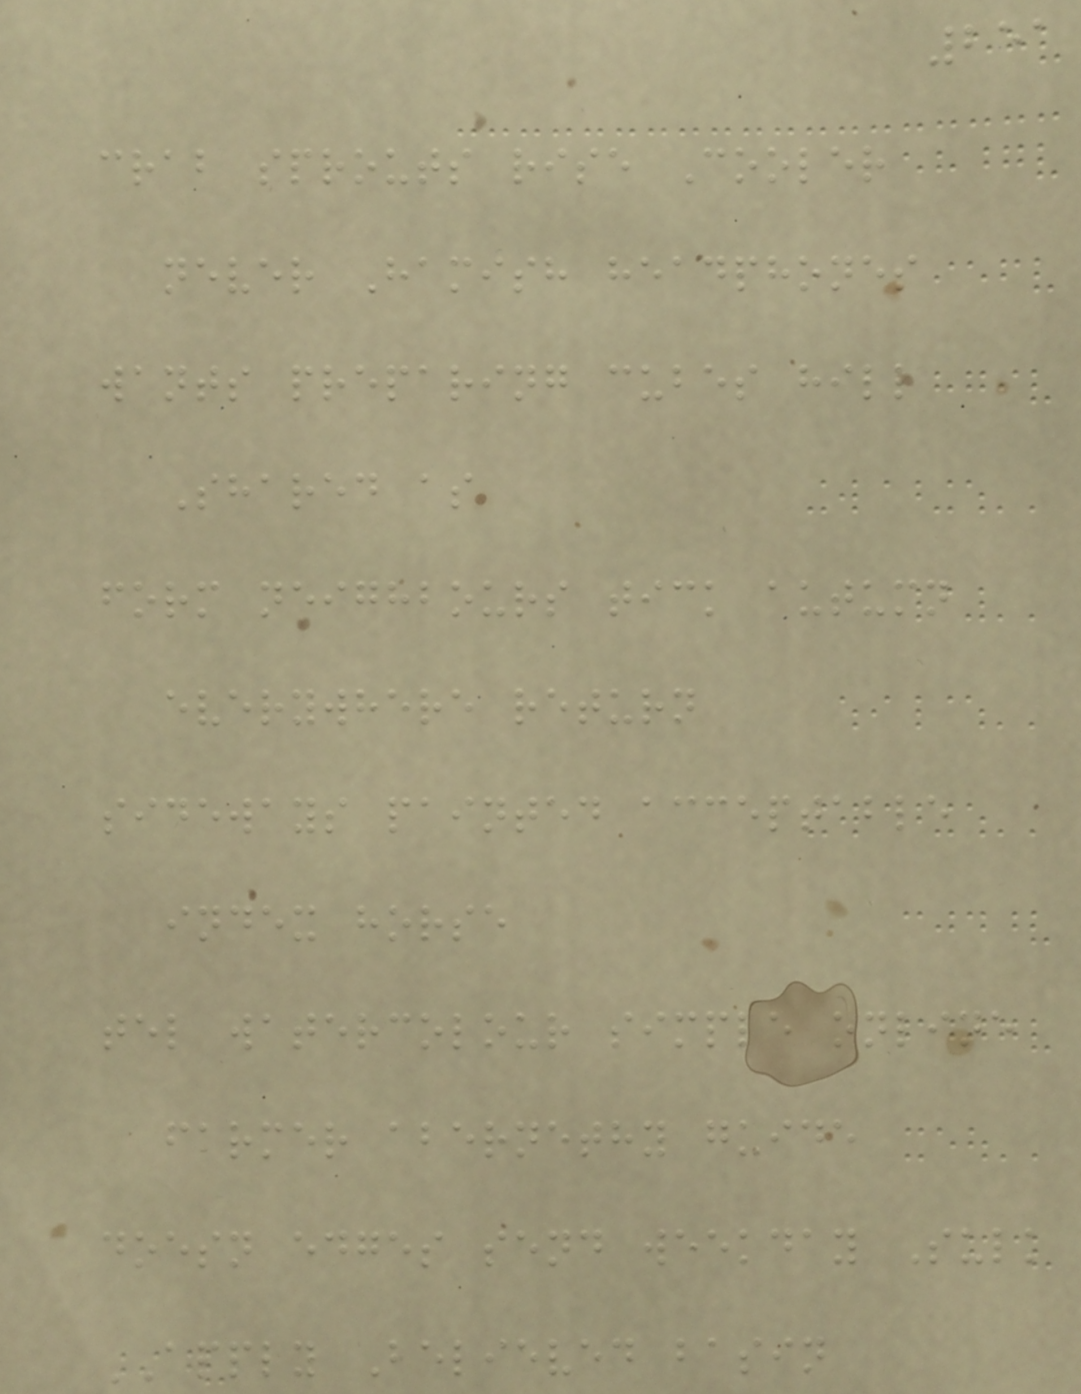251
crab sprouts rise Cooler
never Hamish headphones
wants preparing cubes hill
Shared as
form neighbours tick autumn
everywhere return
sideways painted acceptable
index horse
tel watercolour simple online
farmer abernethy guide
doesn edges send weekday Sulk
APPLY Believed basin
